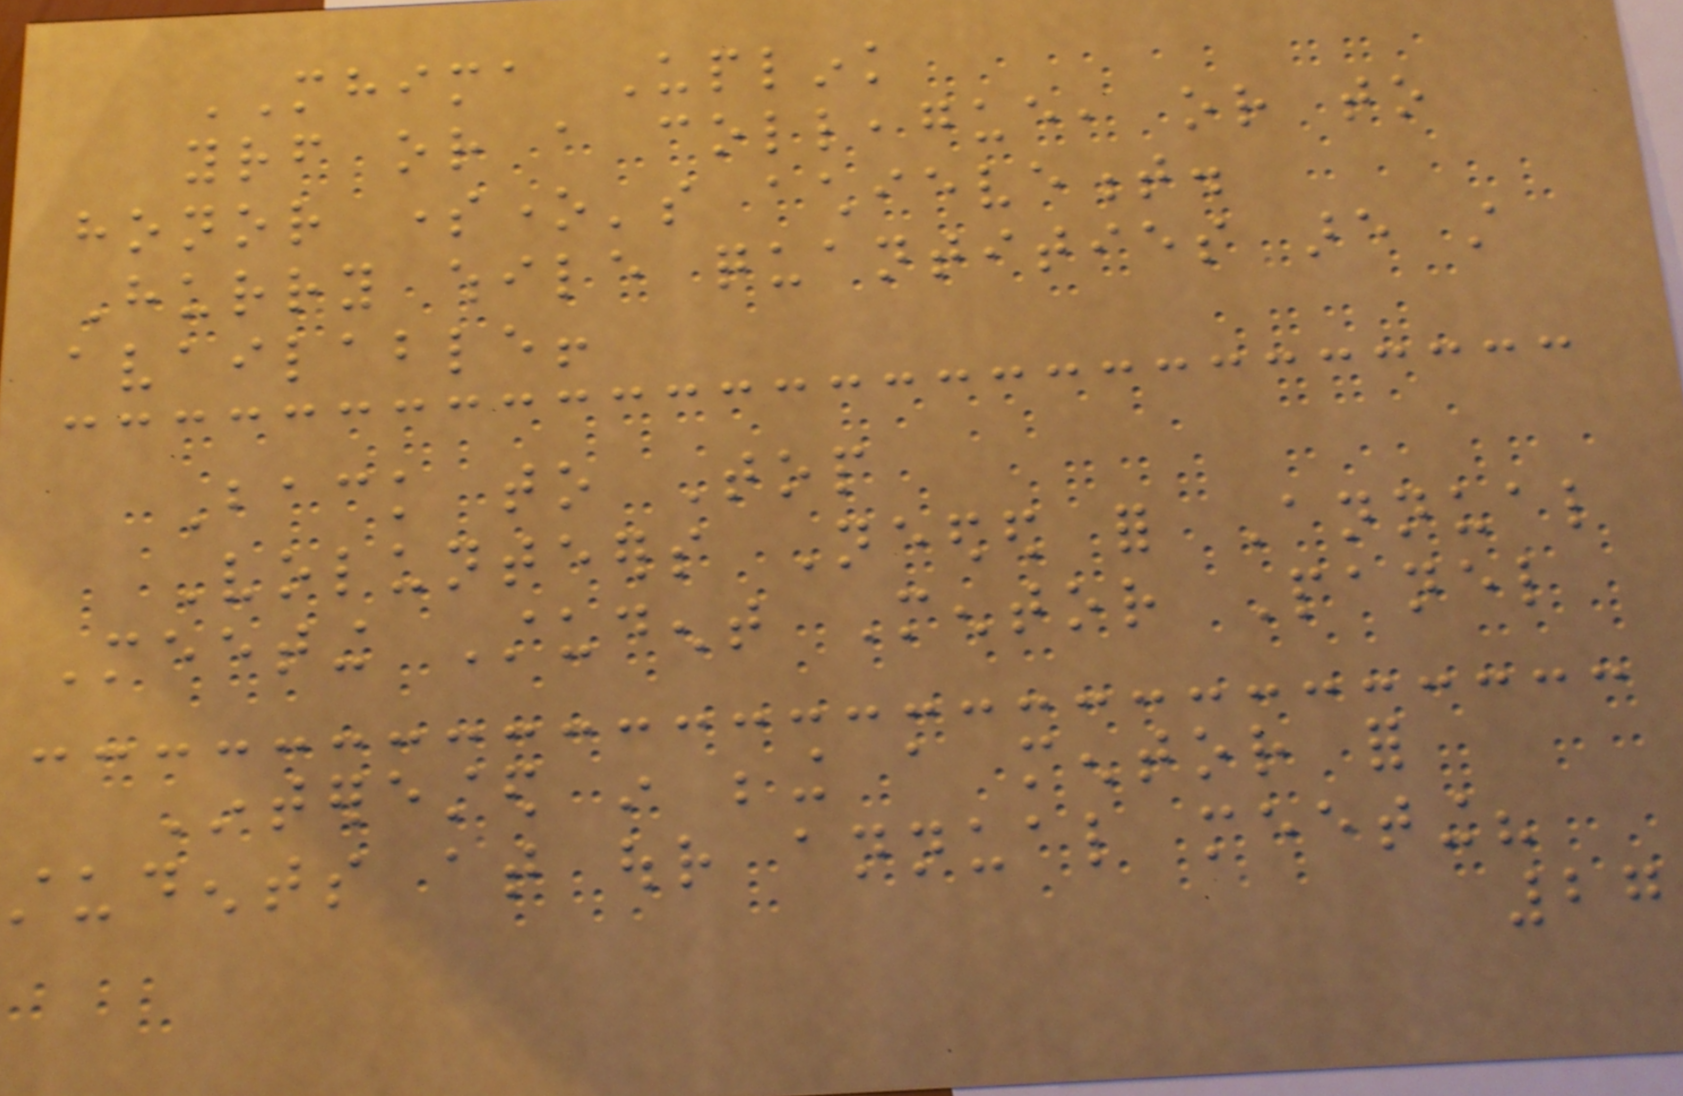MHIMA Uplink
yourself or a colleague, or to
honor someone's achievement.
Hurry while quantities are still
available!
Back to Top
Volunteers Needed for Annual
Meeting Student Mentor Panel
Interested in being a mentor for
students at our annual meeting?
27
